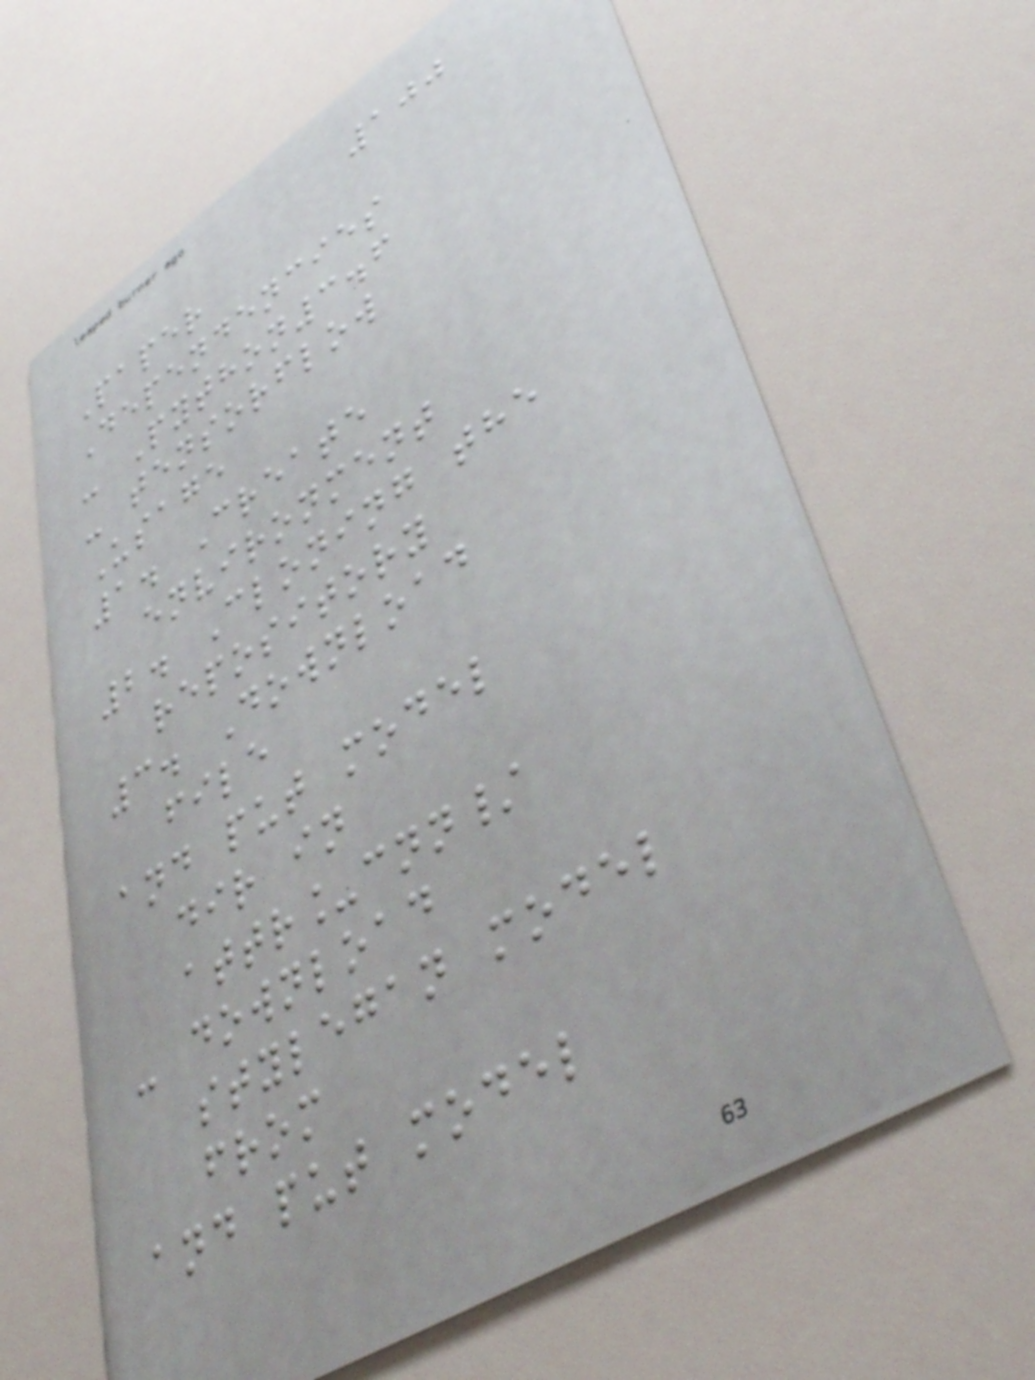100
Paper
Dependencies
- Python3.6
- tensorflow
Usage
1. Create
environment
2. Cloning the
repository
3. Download
file
and put model
dir in
attr_cnn/
- download
stylegan model
from
and put model
